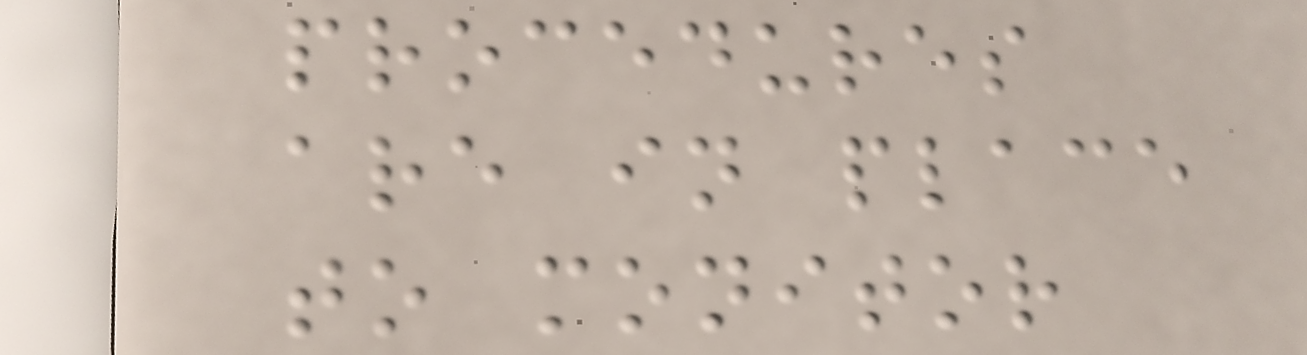procedures
are in place
to monitor
